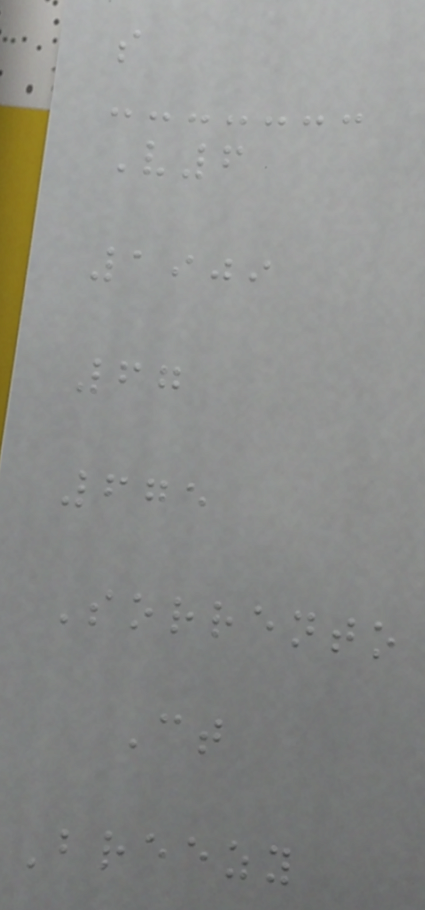s
V6
1909
67
675
Sorrento
Ct
Breezy
